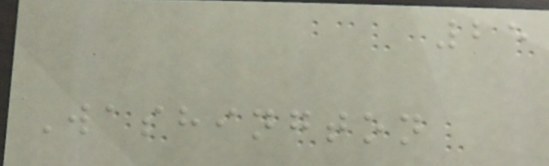25
Washington
